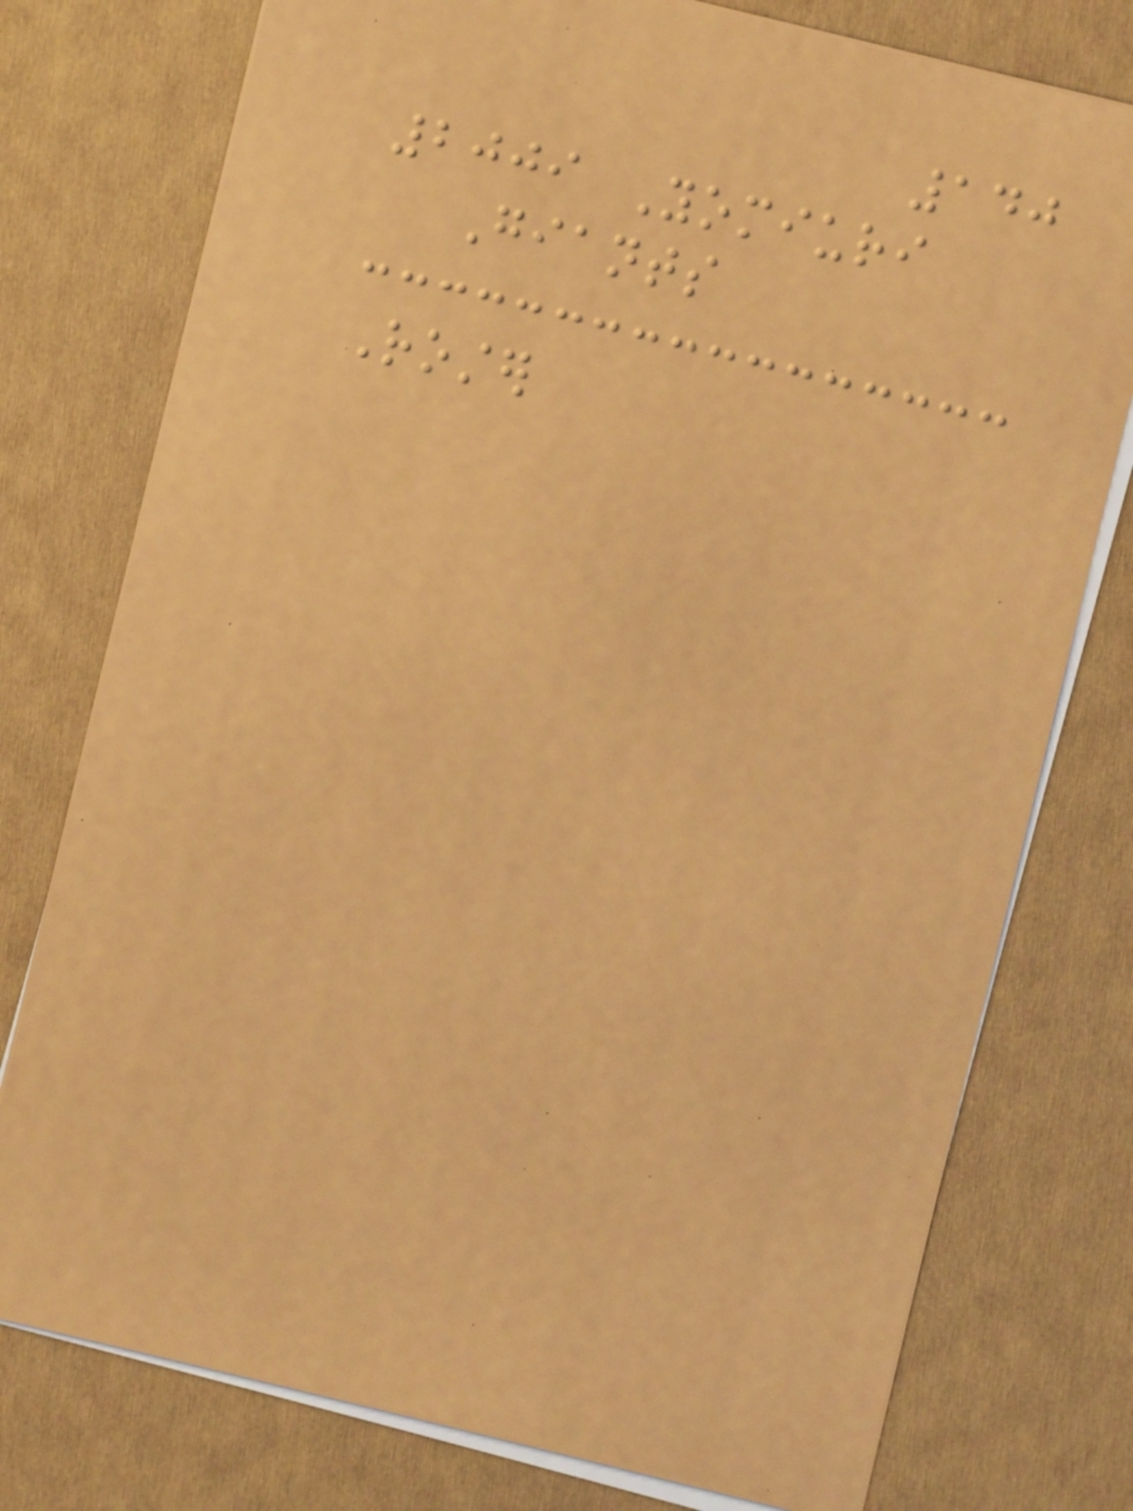140
2009 Yomiuri
Giants
Roster
